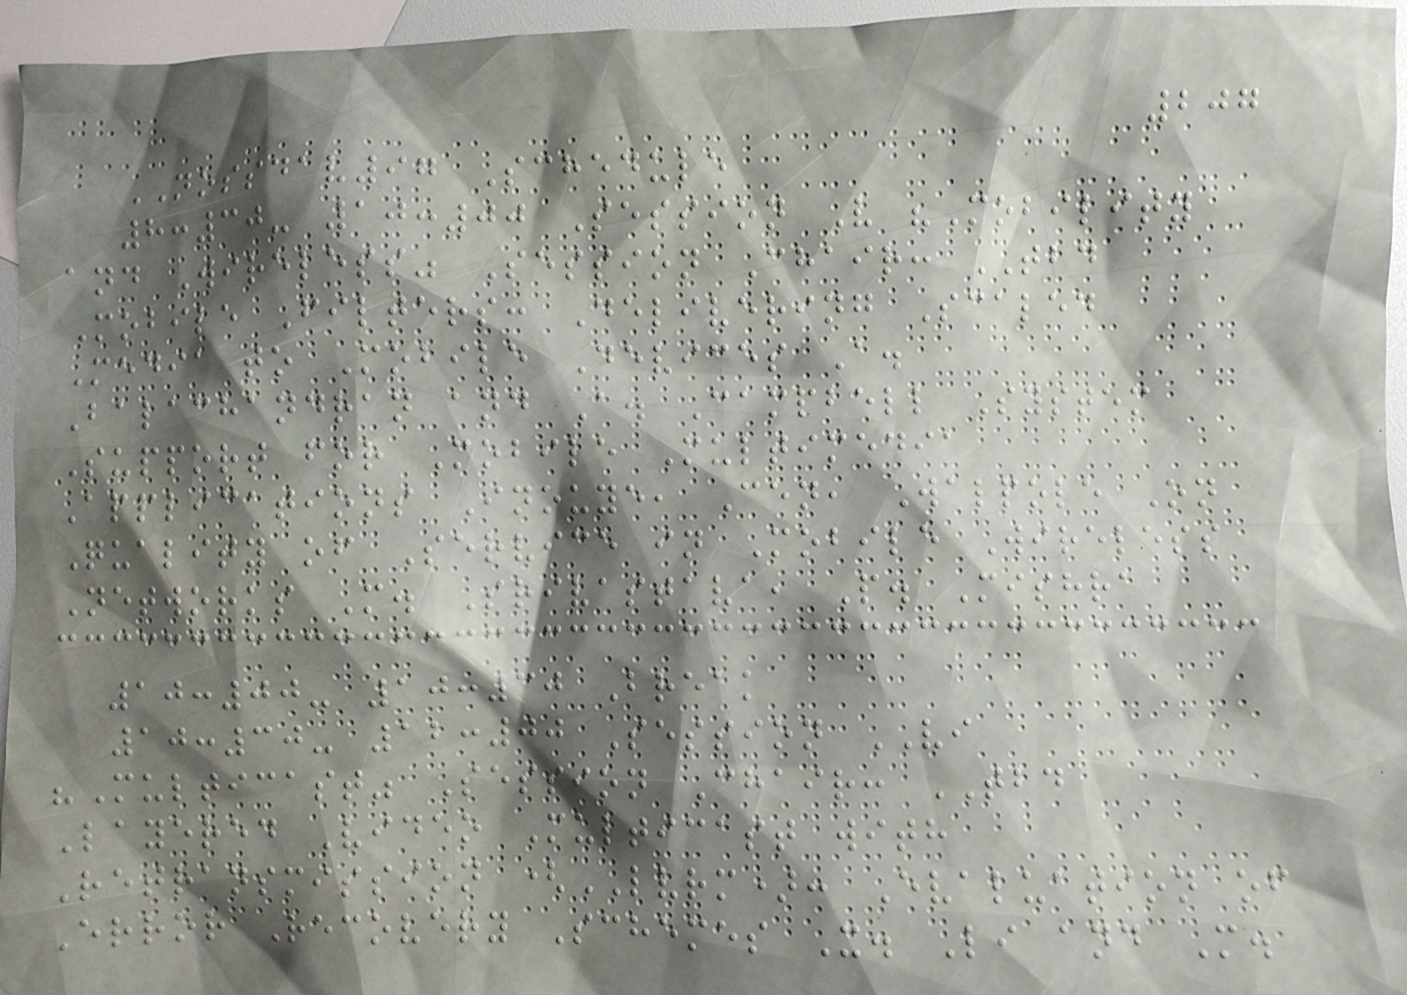207
NOSSDAV97 Schedule
8:30- 10:00 Session V "Mobility
and Wireless" Session Chair: TBD
Mobile Filters: Delivering Scaled
Media to Mobile Devices A.
Balachandran and A. Campbell System
Support for Mobile Multimedia
Applications Inouye, Cen, Walpole On
Quality of Service in Mobile Wireless
Networks M. Srivastava, P. Mishra
10:00- 10:30 Break
10:30- 12:00 Session VI
"Multicast" Session Chair: TBD
Layered Video Multicast with
Retransmission (LVRM): Evaluation of
Error Recovery Schemes X. Li and M.
